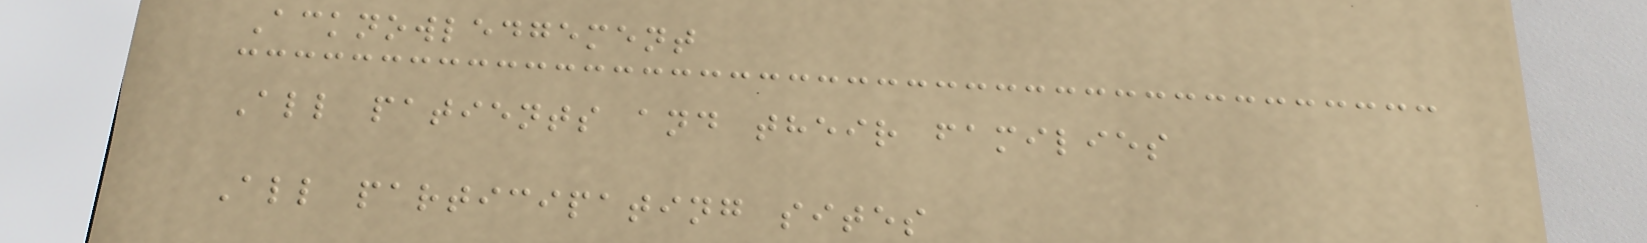Acknowledgement
All patients and their families
All participating sites
